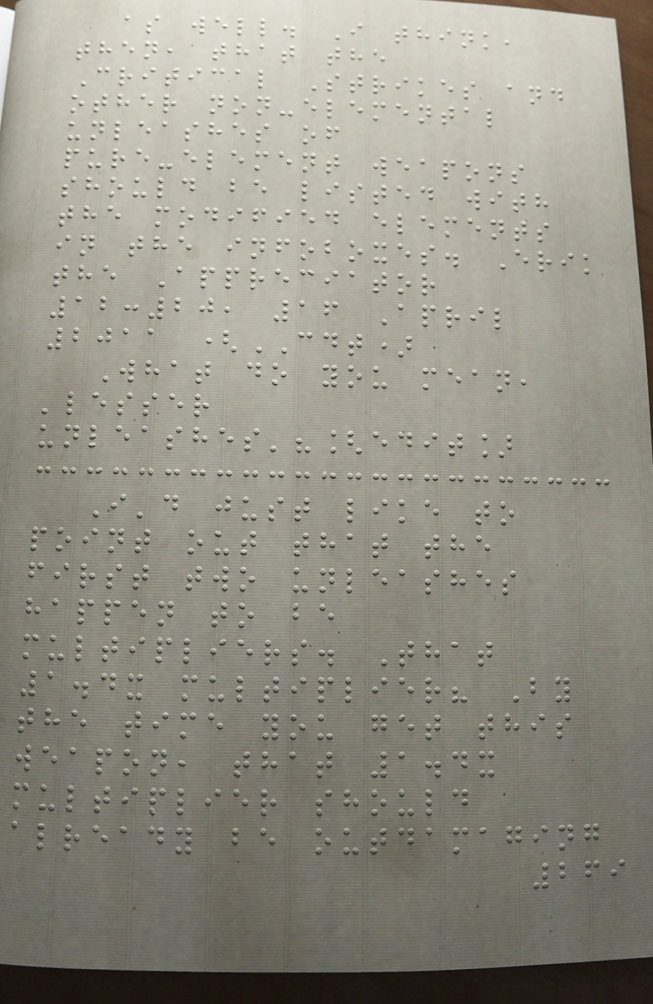as well. I think,
then, that the
Critical Strikes and
other non-elemental
unleashes of
pure-element weapons
should be listed with
the modified elements
in the infoboxes. Erik
the Appreciator
12:20, 16 April
2011 (CDT)
What do you mean,
'lesser
unleashes'?[edit]
I'd just like to
point out that the
first two unleashes
happen to be
multipliers. That
1.4x multiplier? By
the time you get this
weapon, that 1.4x
multiplier should
already be outdamaging
269
